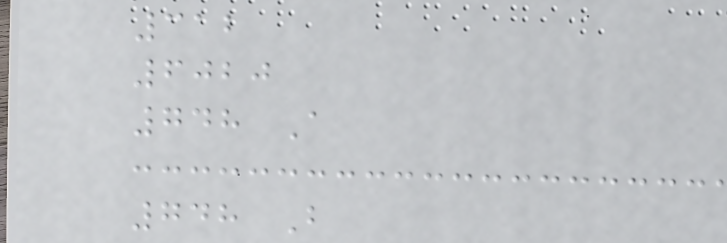312
6020
748 A
748 B
